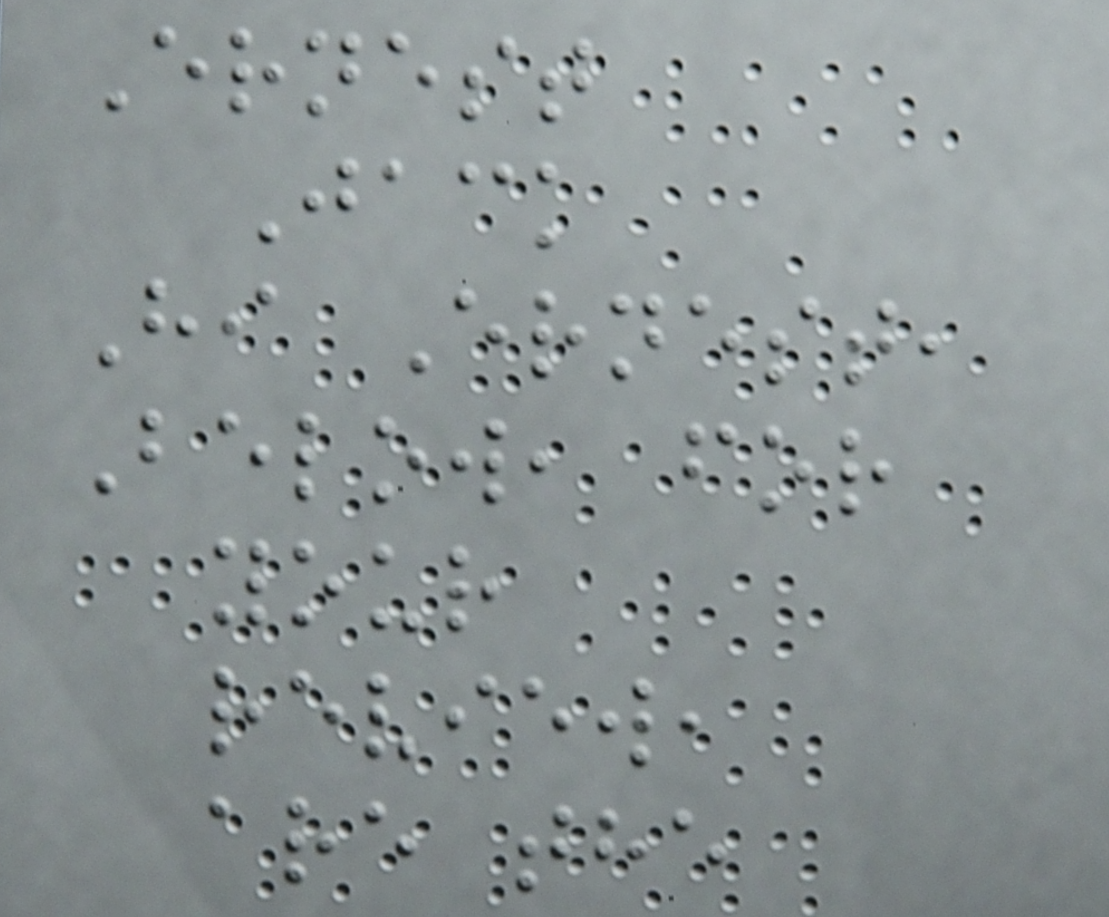Ernest
Jack
Hi Ernest,
Below, for
your
review,
are the
